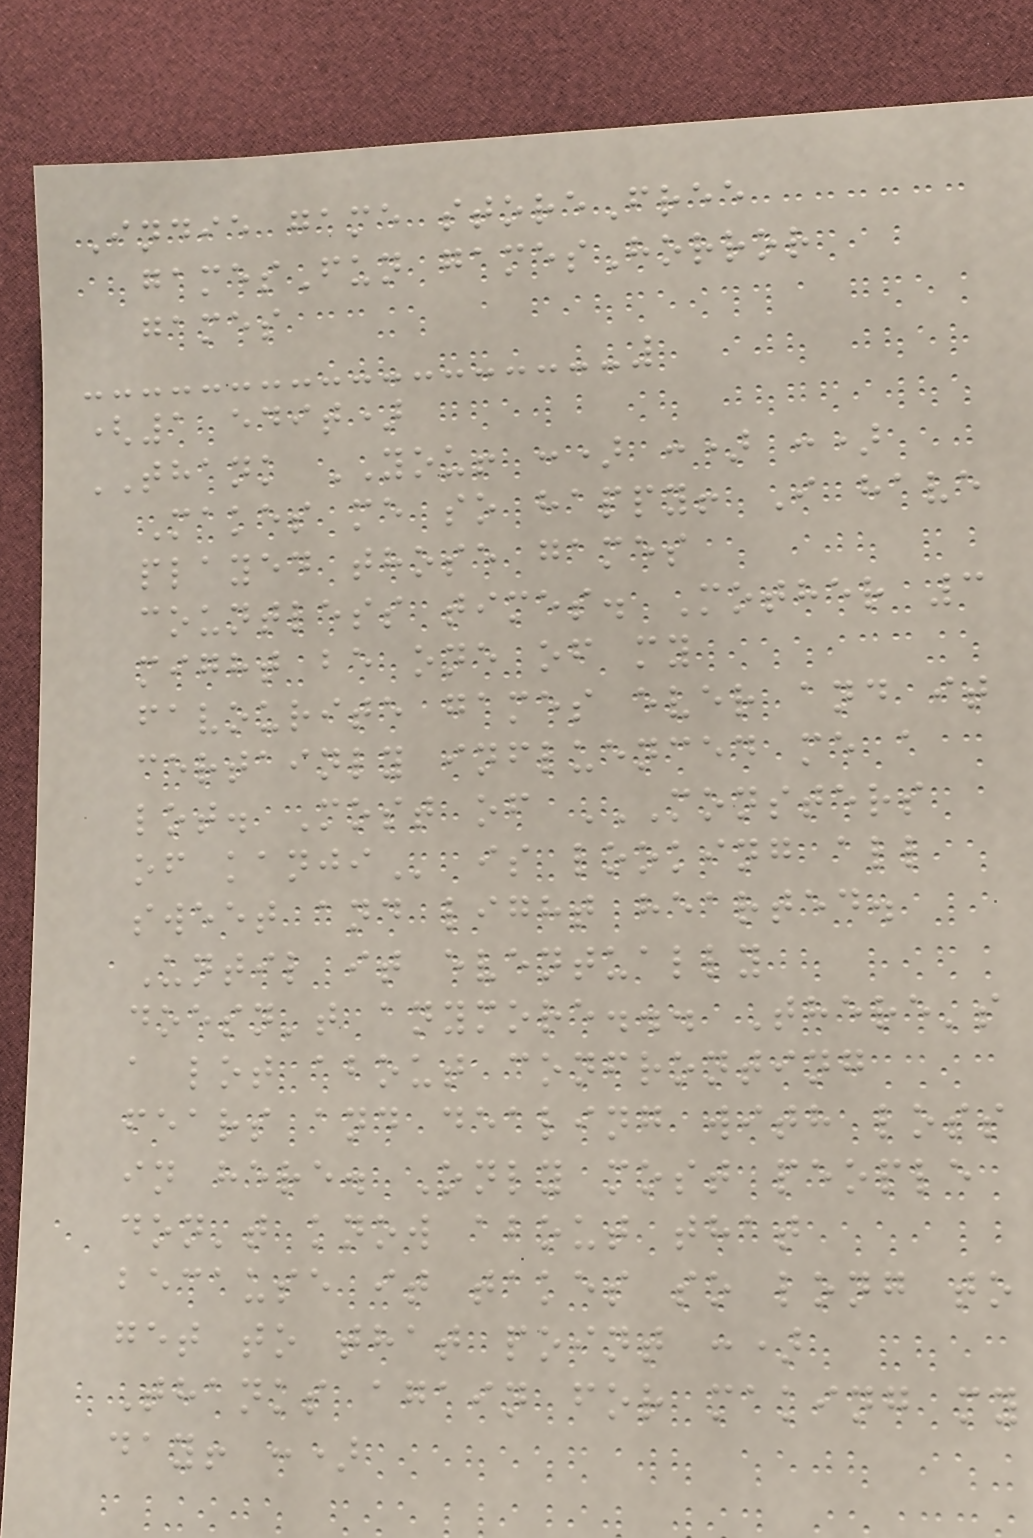Indie game storeFree
gamesFun gamesHorror
games
(1 edit)
THANK YOU! :) :) :)
Makes me so happy! I have
played those games
countless times. Mother 3
might be one of my
favourite games ever and it
certainly influenced me a
lot. Most of MONSTERS
OF KANJI is looking all
sweet and light hearted.
Until it eventually
doesn't anymore... There's
a lot about confronting
fears and dealing with loss
in here. Only most people
don't know about that
because it takes so long to
get to that point :)
Thanks again for making my
day! :)
